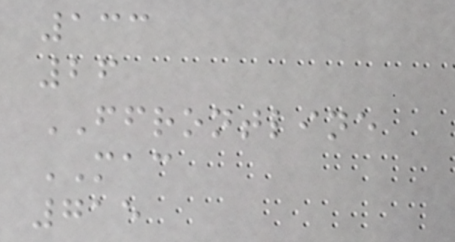133
26
FFRONTLINE
MAC
715
